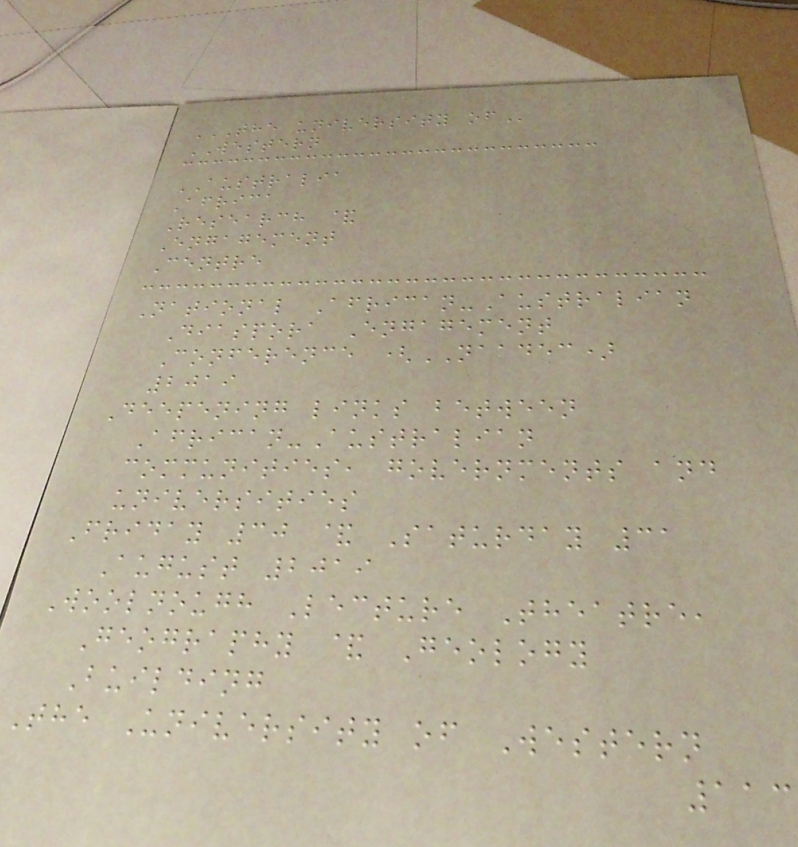THE UNIVERSITY OF
WESTERN
AUSTRALIA
Africa
Research &
Engagement
Centre
National African-Australian
Diaspora Engagement
Conference (NAADEC)
2019
Deepening links between
African-Australian
communities, governments and
universities
Friday 30 & Saturday 31
August 2019
Woolnough Lecture Theatre,
Geography & Geology
Building
The University of Western
113
